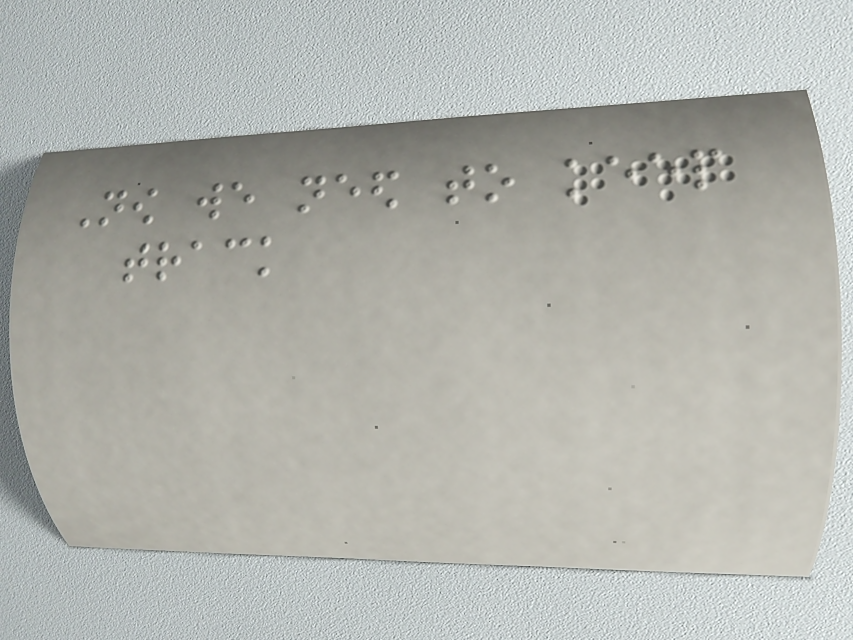Now we need to keep
track
